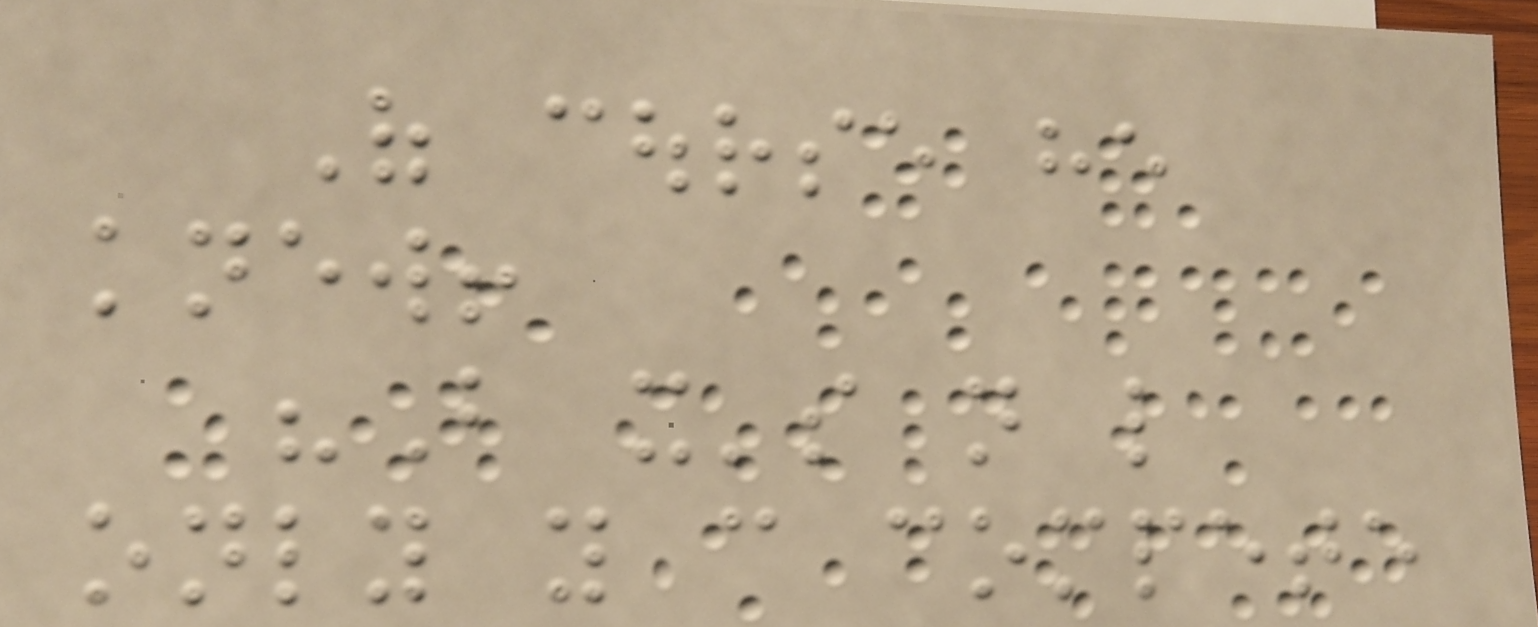Of course he
knew!
"But it's not like
only you can compete
